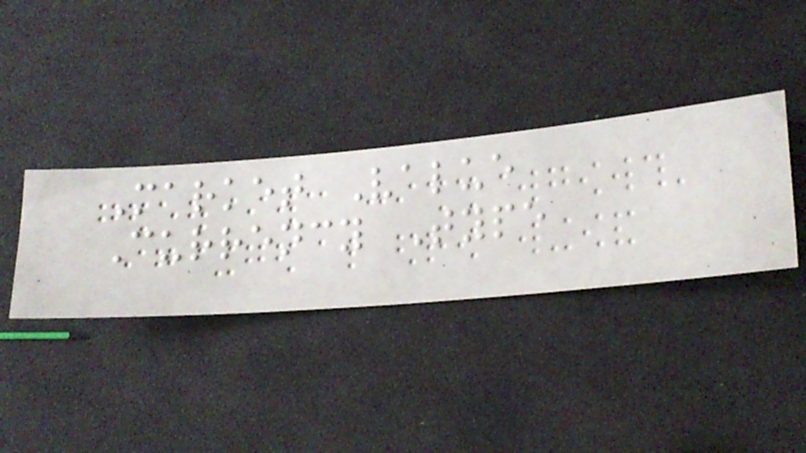Market Value
Currency Type
